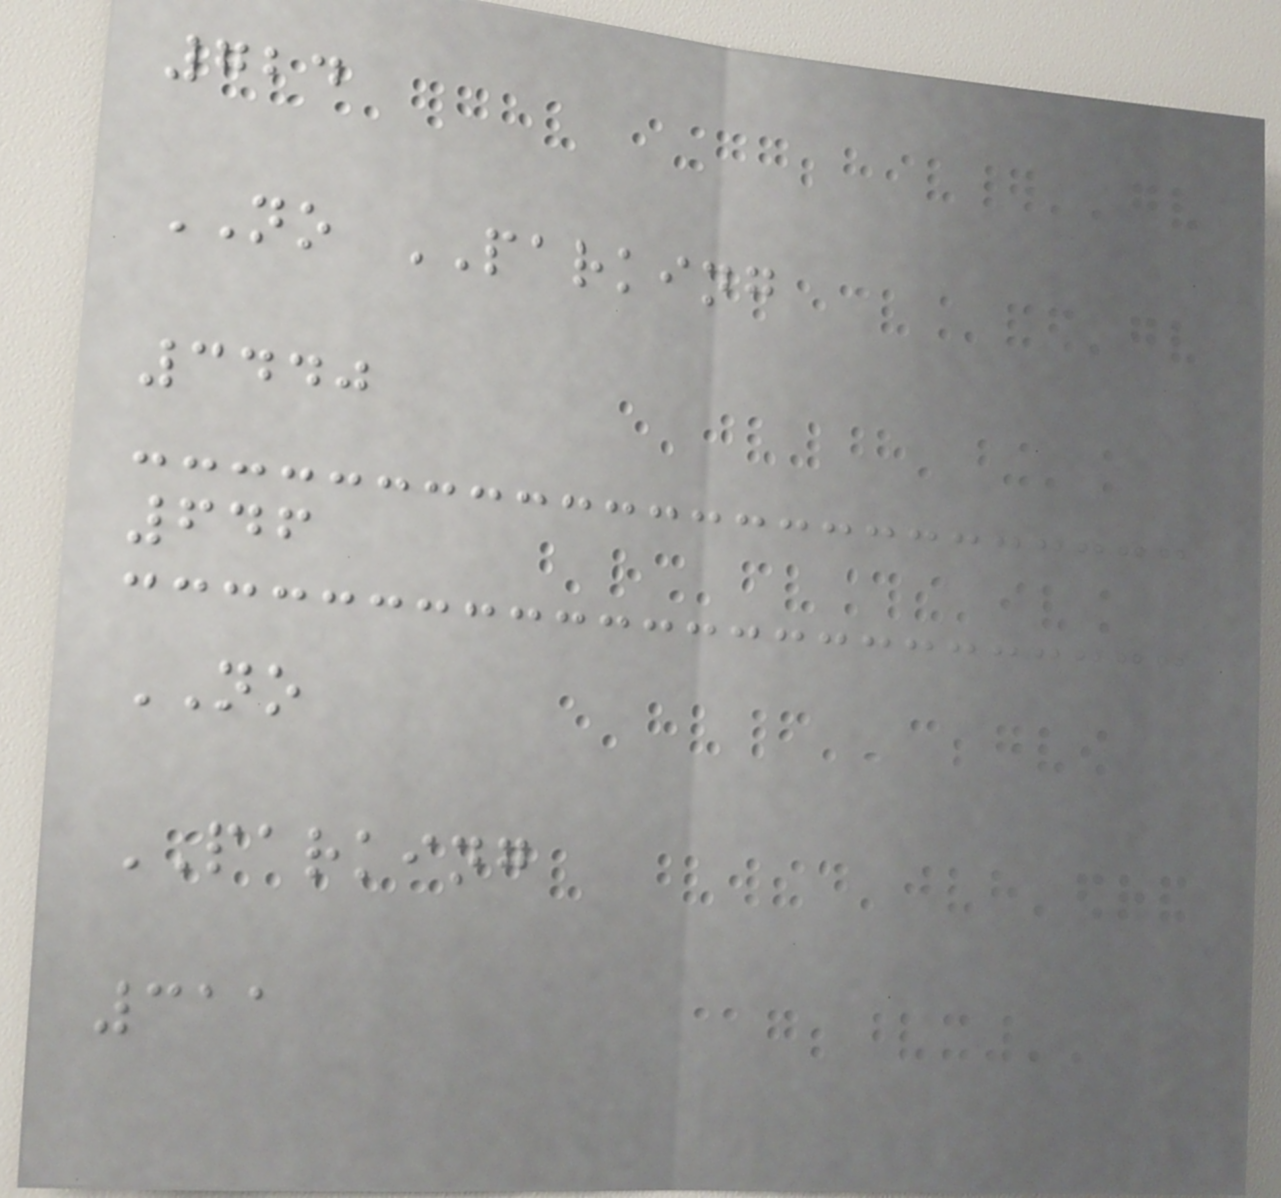724
NO PARKING
3440
646
NO
PARKING
311
